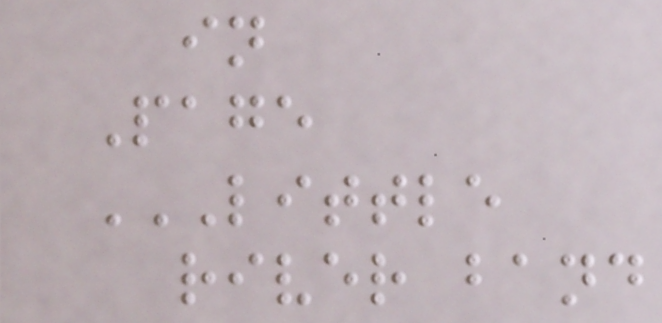in
Page
LITTLE
RIVER BAND
